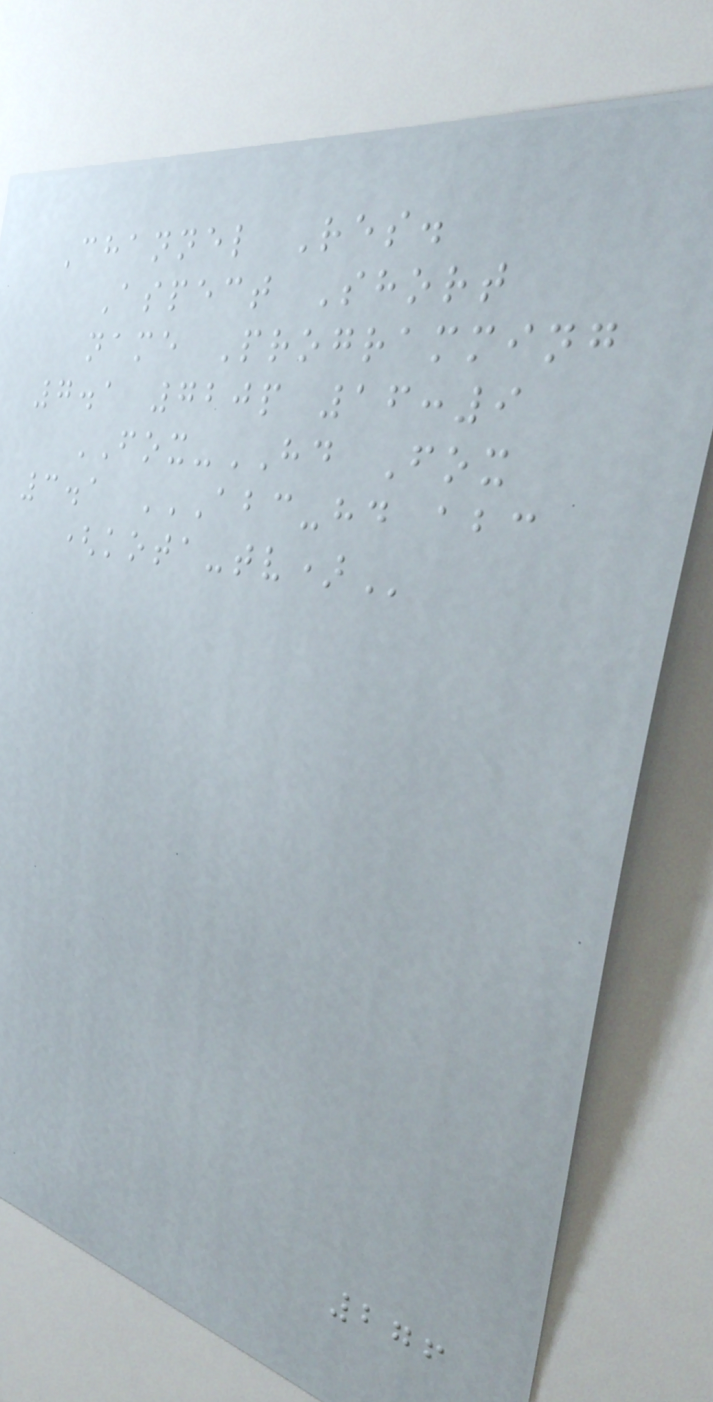Channel Res.
Aspect Short
name Programming
7.1 720p 16:9
FOX-HD Fox
3.1 ABC-HD ABC
(KOTA-TV)
276
